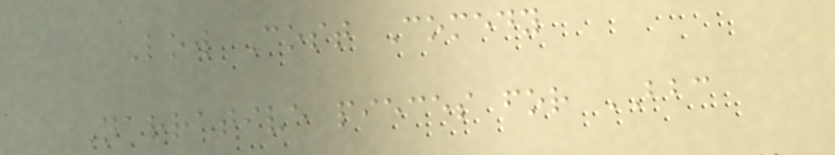Low Cost Comedy
Narrative pieces for BBC
